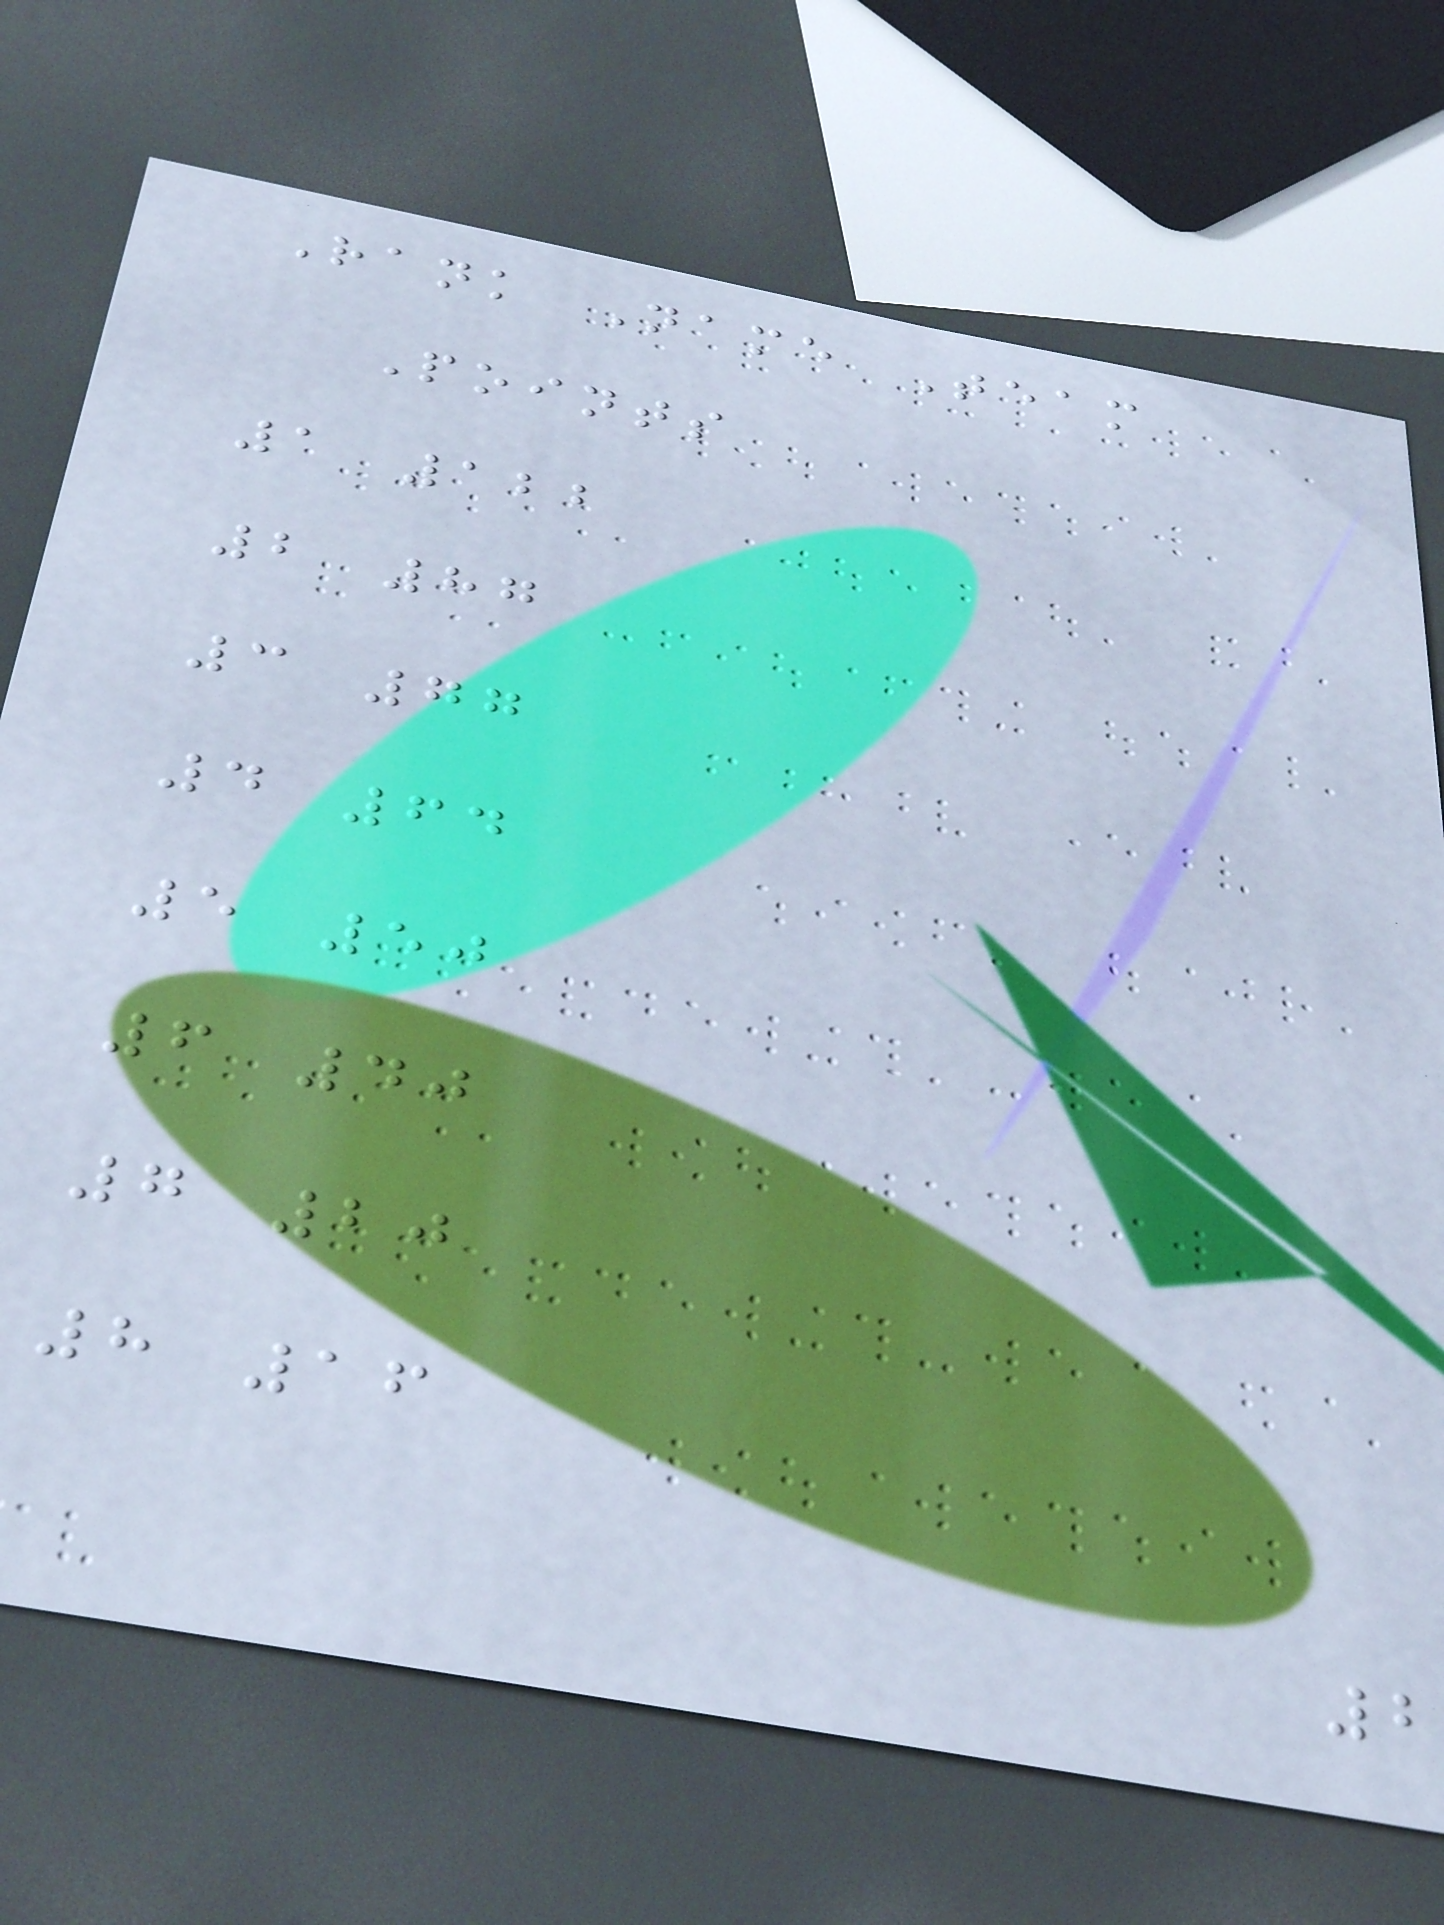Rank Name Team
Points
1 122
2 87
3 77
4 64
5 50
6 40
7 20
8 16
2
